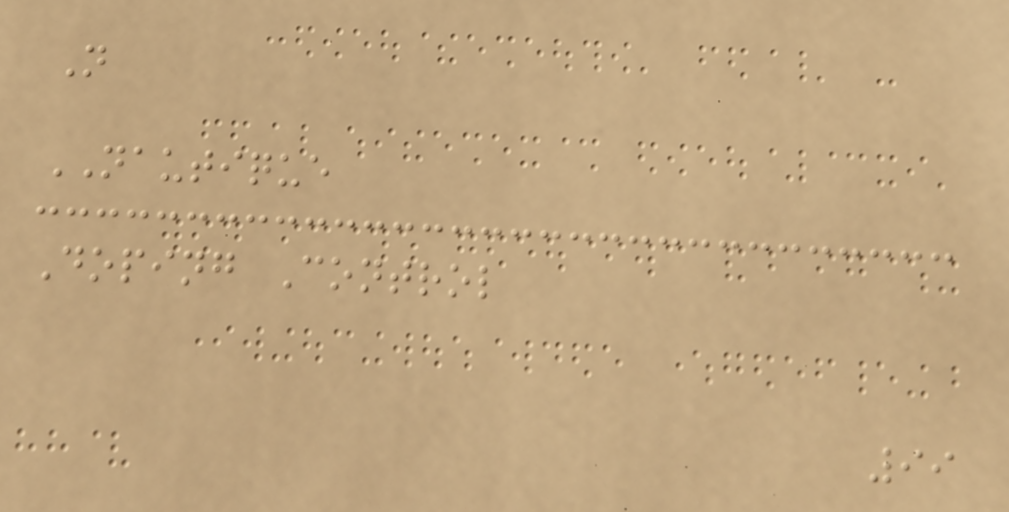N
NAUTIQUE
Doping Control
99
